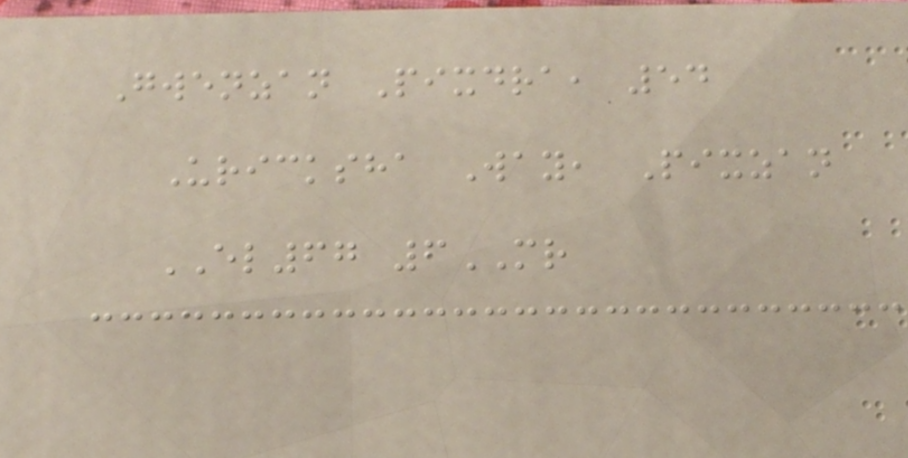Gwenzan Pixdra, 54
Uricksha Way, Pixzan
EL67 6MR
